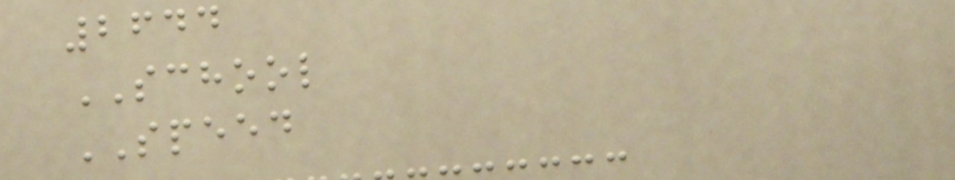2644
SCHOOL
SPEED
